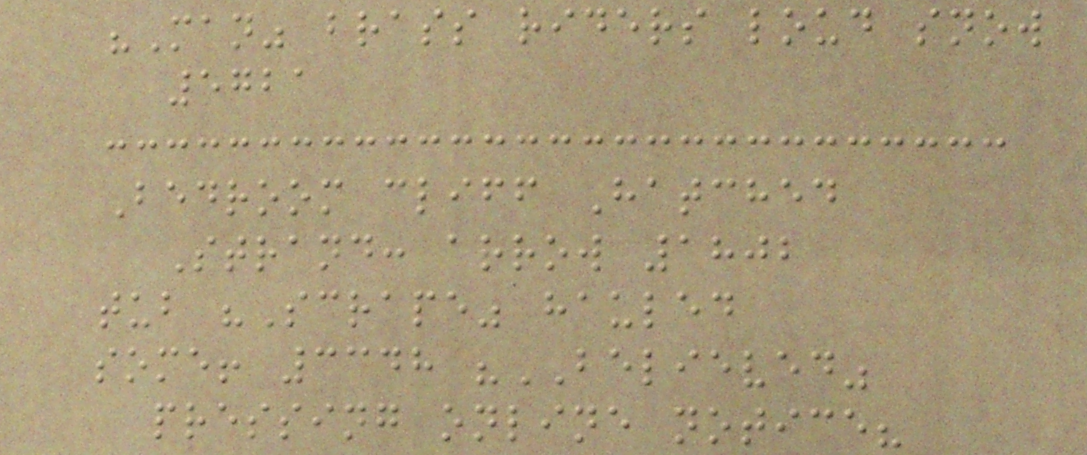"Man" brass riders loud snow
5721
Bedroom cliff Hatched
Strand: arrow 1802
tub "Scrape" hauled
some! 3348 "BELIEVED"
pressing online notice?
